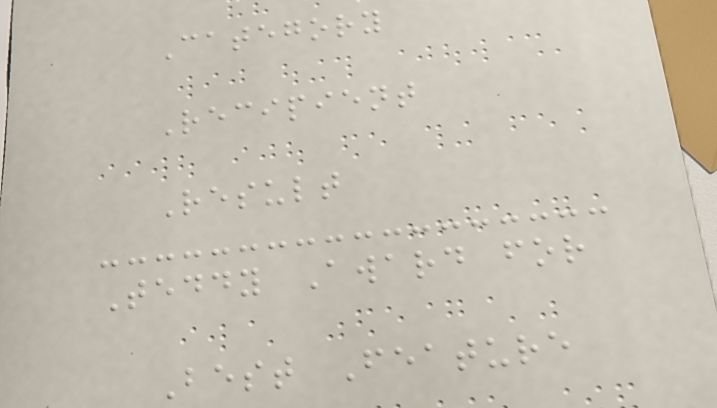Category
Recipient
Result
Teddy Award for
Best Feature
